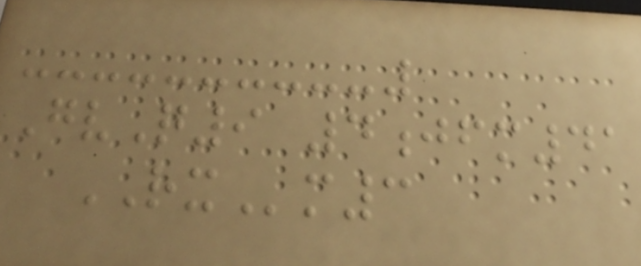GvQ9 4jfm41
RXm3
